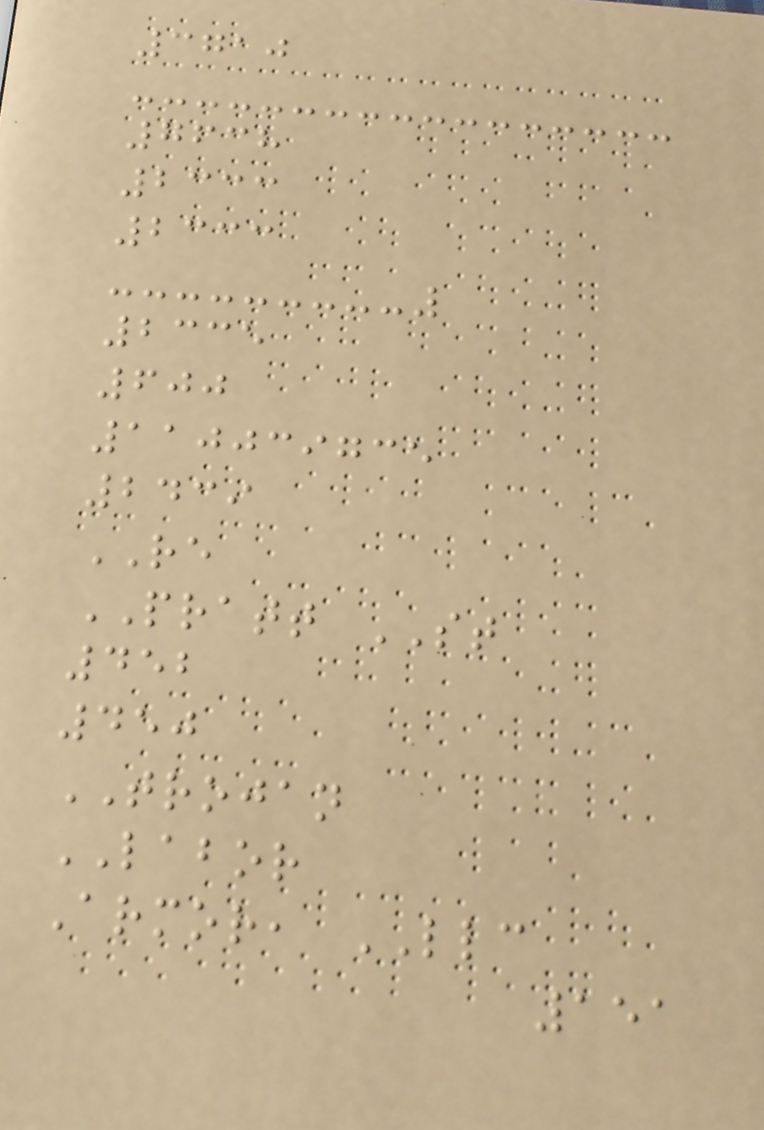3710
7638
2333
2333
2335
600
110039735
2439
RE
PRATT ST
452
450
TROJAN
LABOR
Armor, LLC
151
